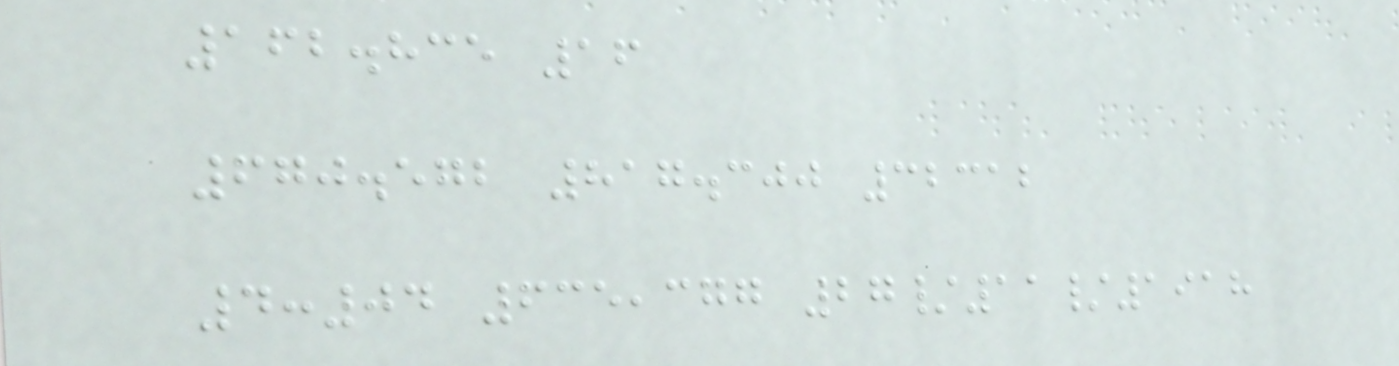162.835 16
670.572 817.300 32312
4:04 635,377 27/11/1918
